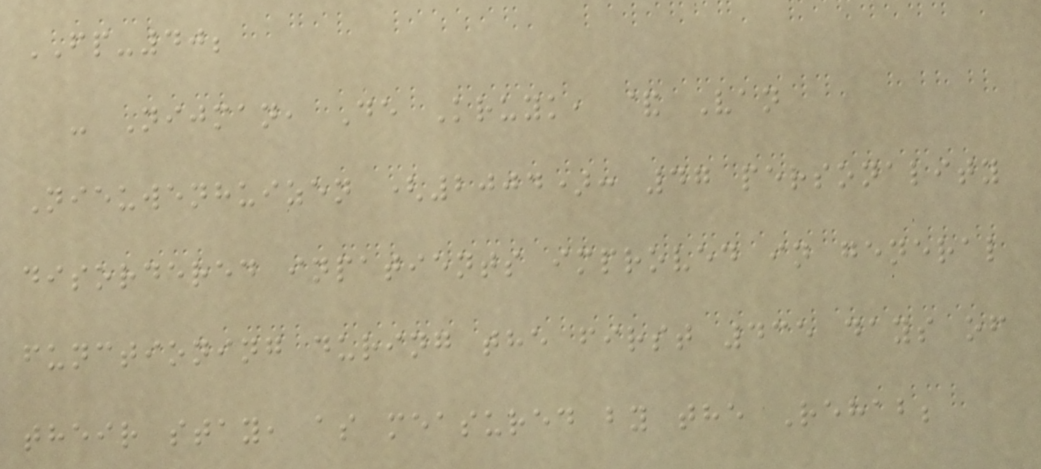FP-40;
- Nijman, De Kruyk, & Van
Nieuwenhuizen (2004): 47 personality
disordered inpatients improved in general
functioning during the first 435 days of
their stay, as measured by the Rehab;
